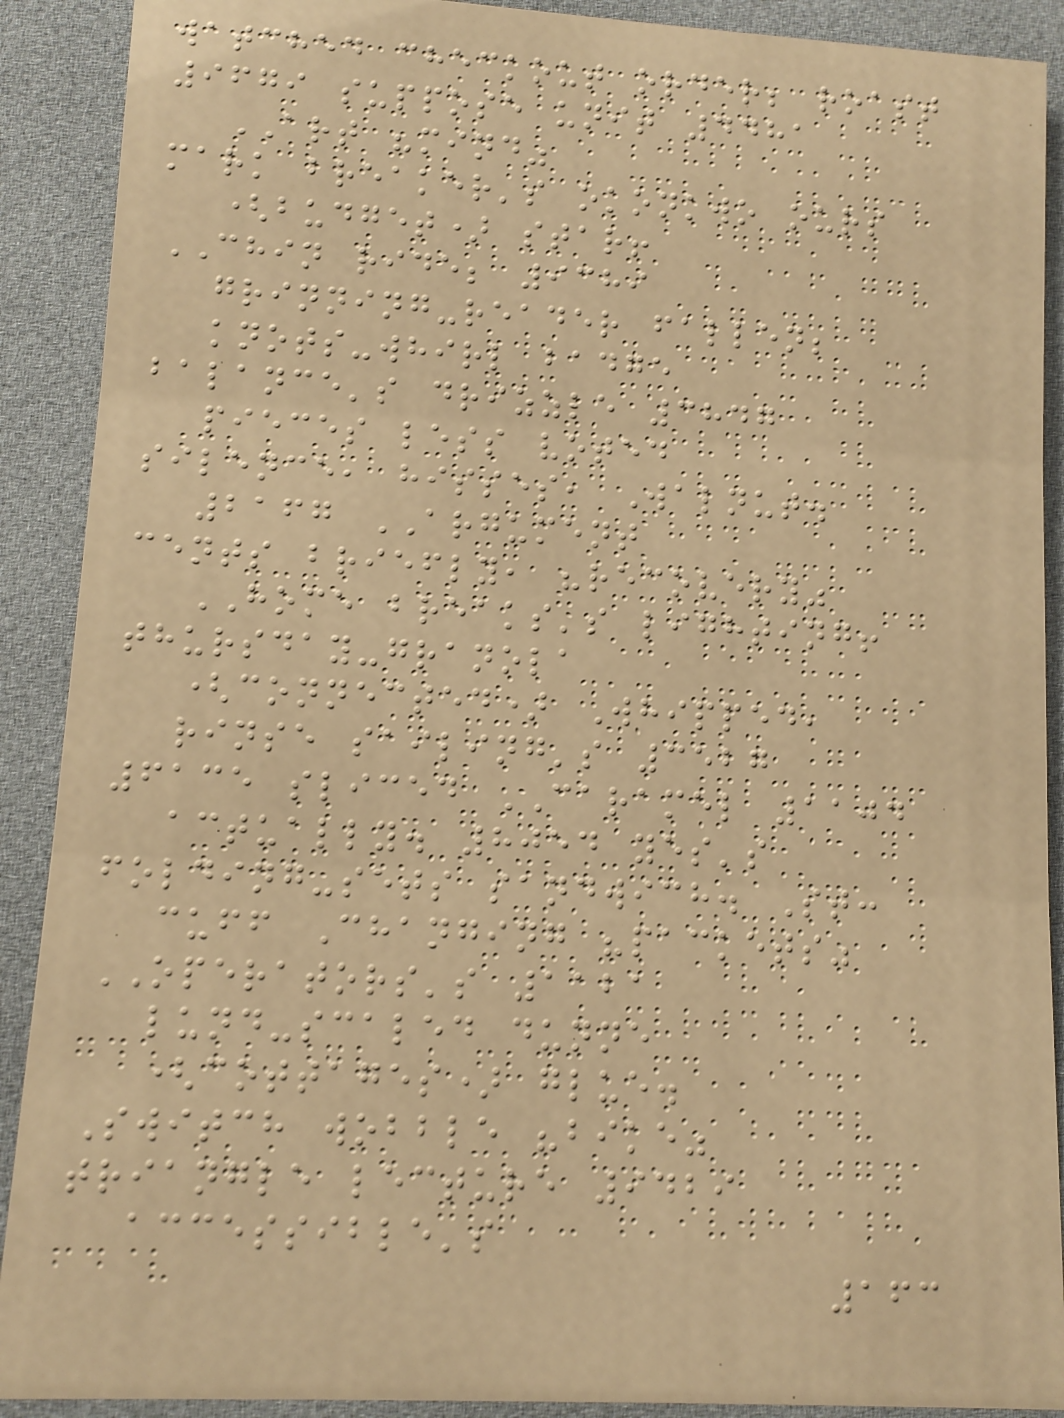watched checkout order; roast
9679 suppose unit 4481
ART "mind"
mark breaker's okonkwo ours
(budget) star!
CHIN ride; 9389
grinning-reader fallen;
knots-whirl badge
balance's drizzle 3847
pieces less voted
silence, hisses, Walnut.
2167 ARGUMENT
cents briefly, "recovery"
HOME breaks's lighting!
thursday-granola
(connected) Whipped,
rinse sailing's 3527
6135 sliced CARAMEL 1104
actually. 8054 yes's
folding-sets sandwich. St:
cuff Changing "packets"
OPERATORS's 1121
lund-scaled dunne
(cottages) glue.
Switch wobble "bike"
triangle lecture 9429
accessible's
163
